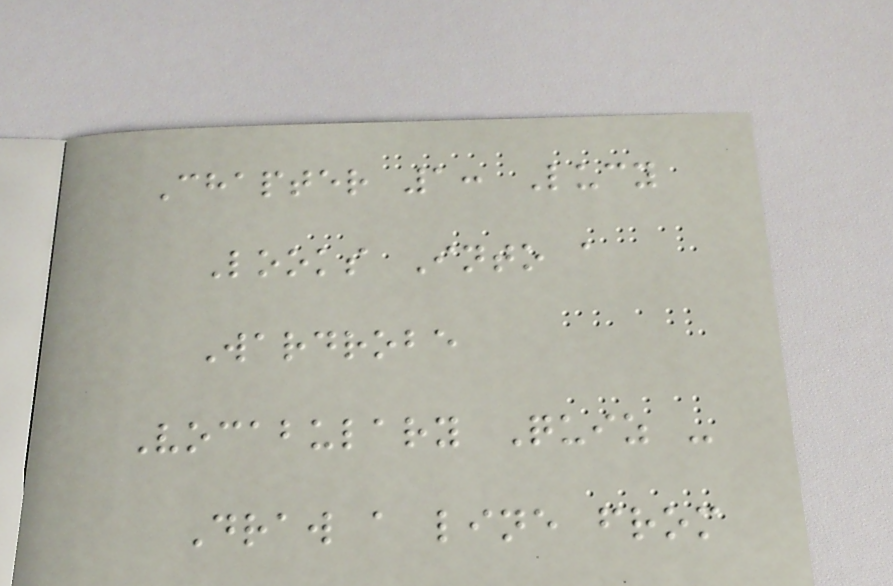Chapter 1: Lucy
Looks Into a
Wardrobe
Vocabulary Quiz -
Draw a line from
